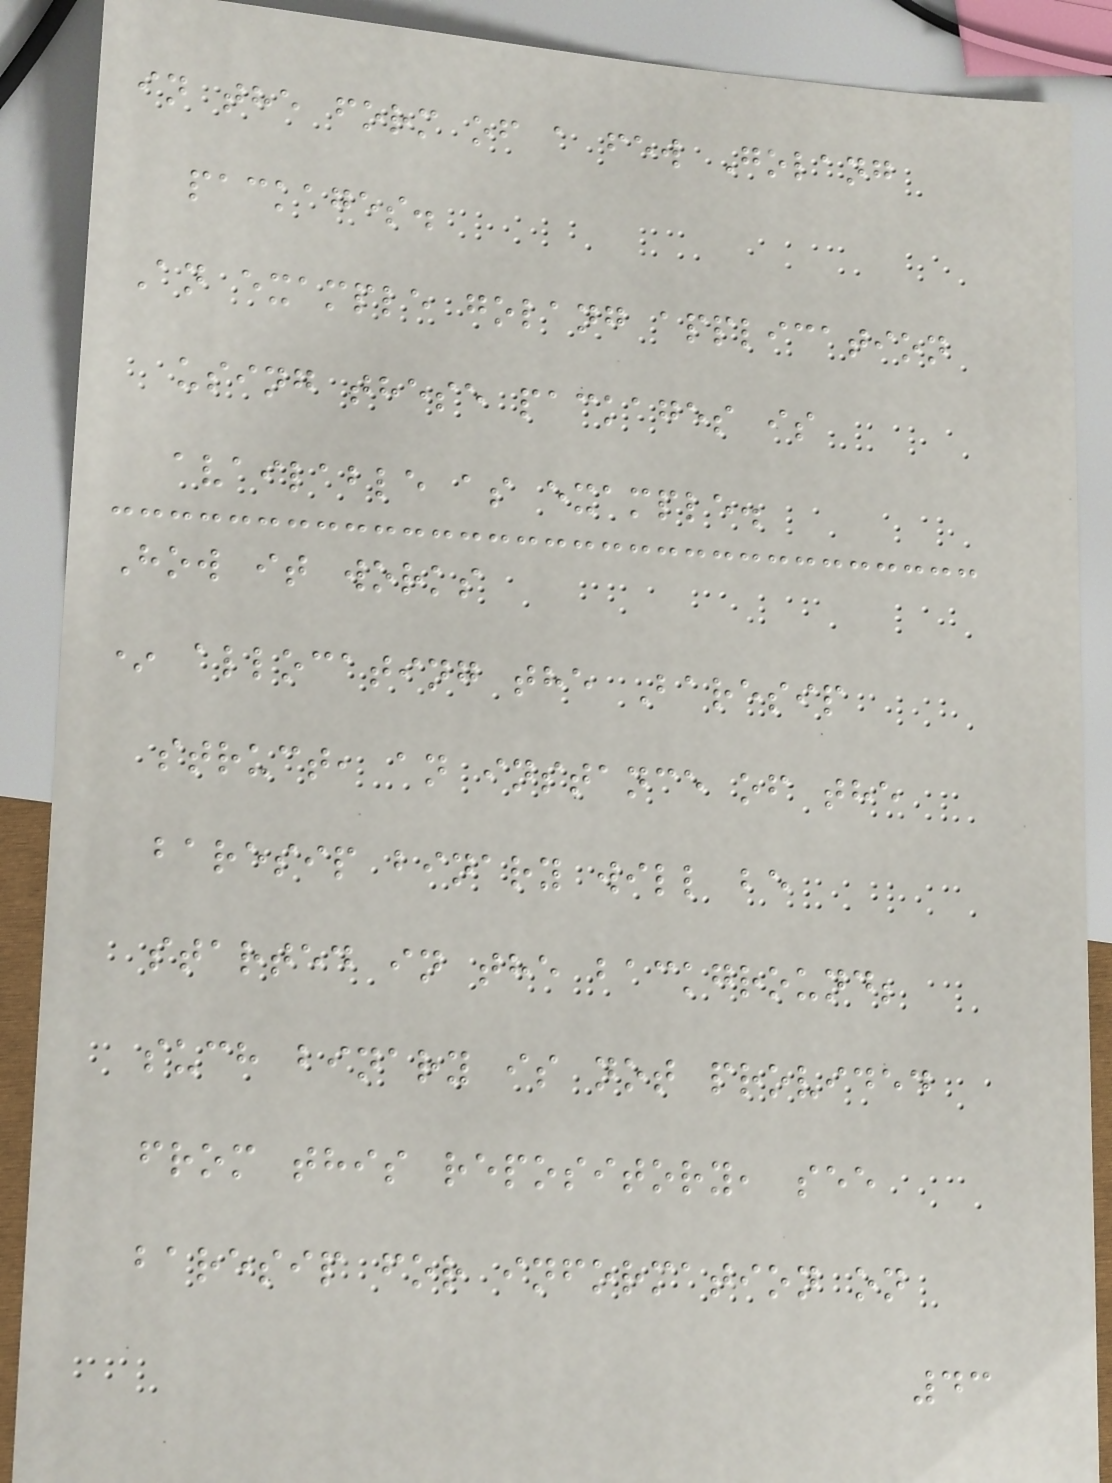in the form of a few Golang
packages.
An example golang application
using these packages is
available as example.
How it works
* allocating the Baresip
struct, an instance of the
baresip binary will be
started in the background;
such binary is not provided
from this repository, see
baresip for information on
43
